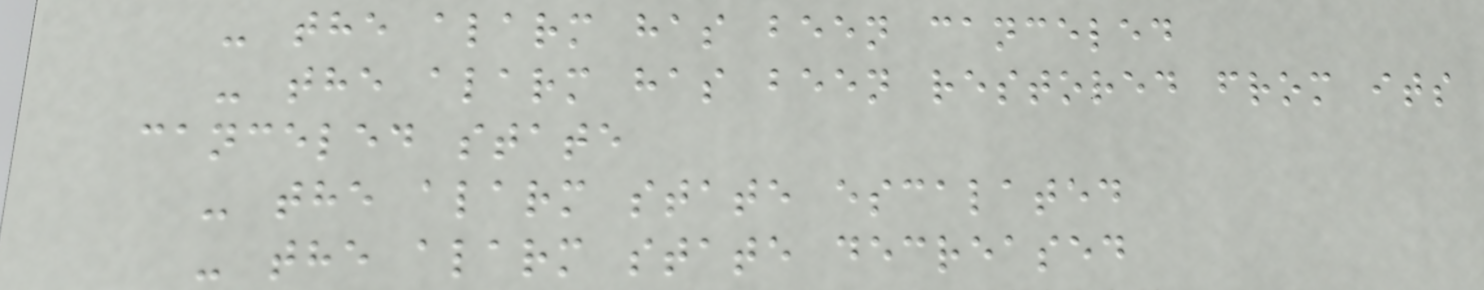- the alarm has been canceled
- the alarm has been restored from its
canceled state
- the alarm state escalated
- the alarm state decreased
